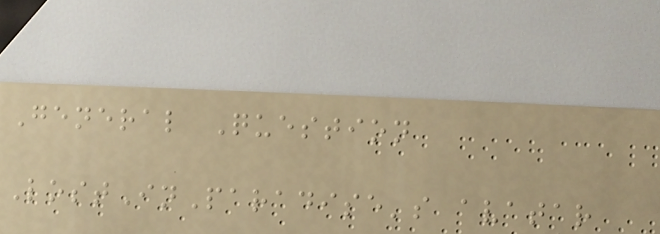General Question
LostInParadise's avatar
